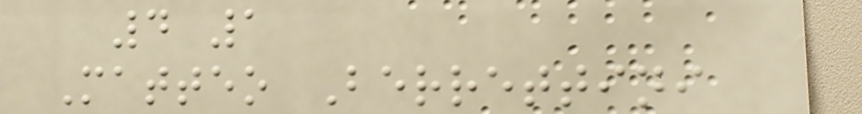4 1
Matteo Berrettini
